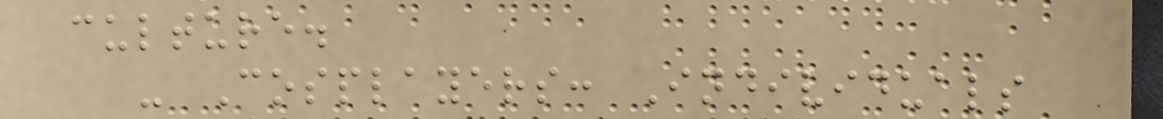culture.
- Cosplayers: Individuals
